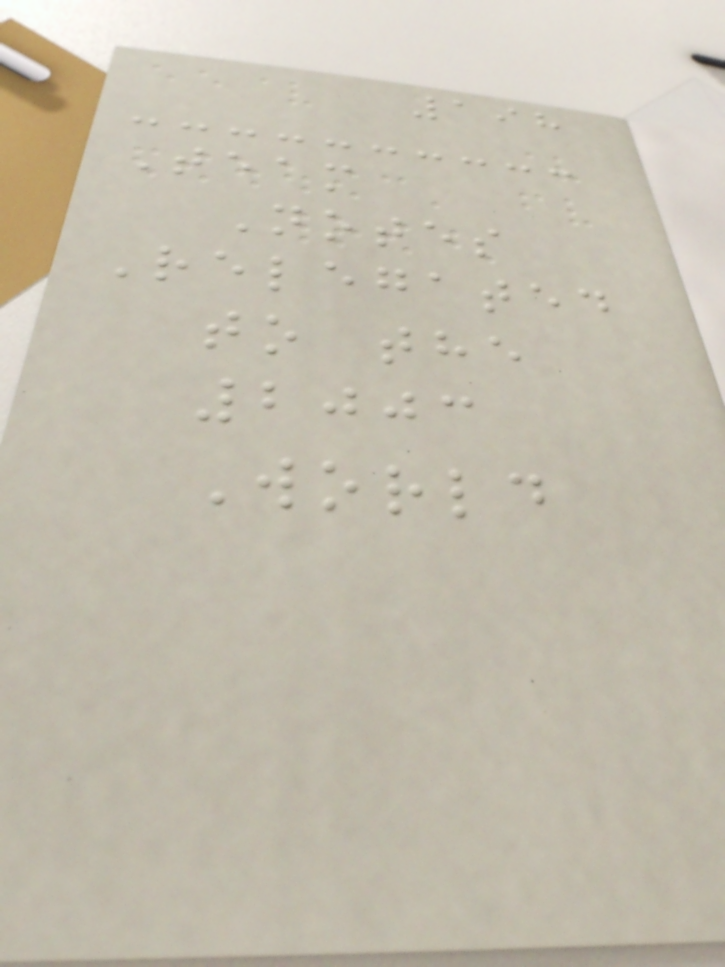198
Team
Notes
Relegated
to the
2003
World
